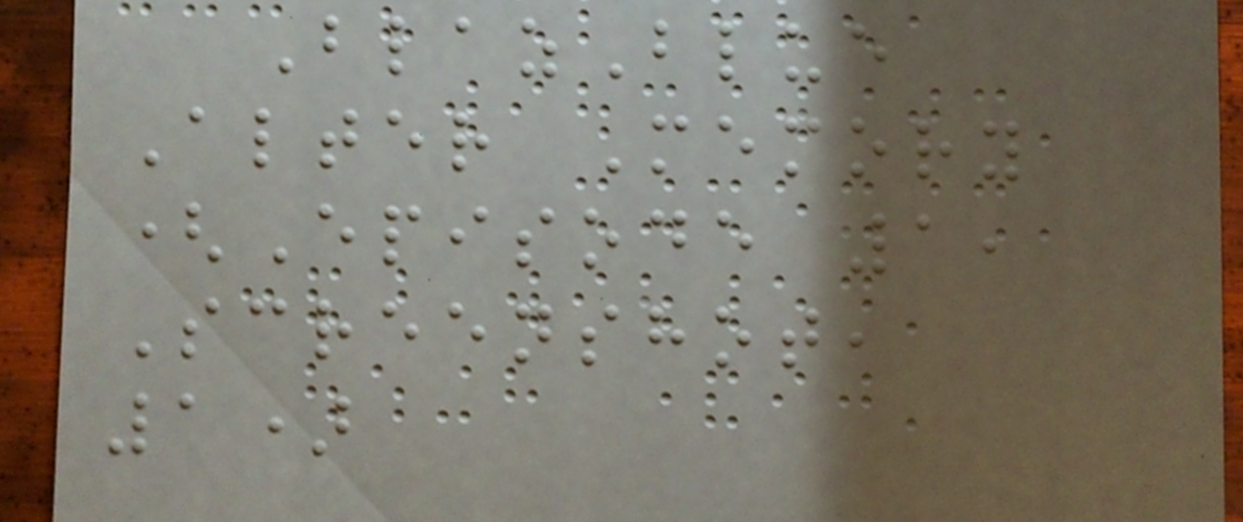BlazBlue
Alter Memory
(Episode 1,
Screenshot,
1)
